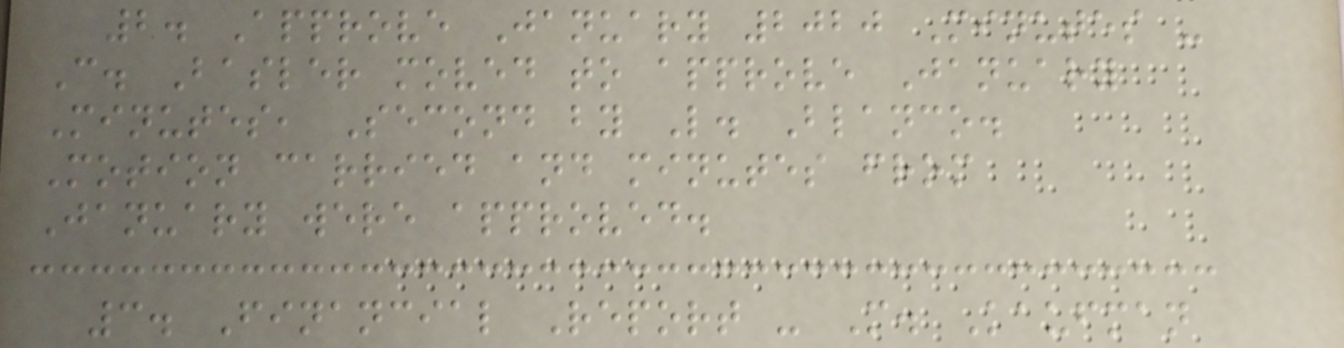2. Approve January 2020 Minutes -
C. Basler moved to approve January
Minutes, Second by L. Blanco.
Motion carried and minutes from
January were approved.
3. Financial Report - M. Kaufman
